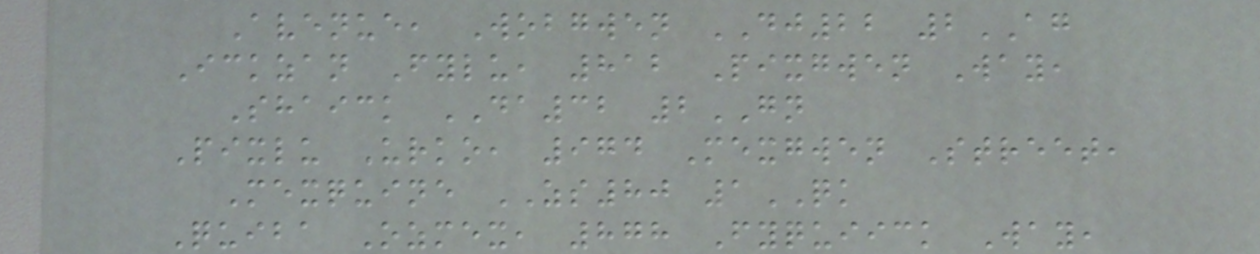Avenue, Wobgwen DJ22 2AG
Ickzan Fylu, 812 Pixgwen Way,
Shaick DA32 2GN
Pixlu Urko, 974 Mexgwen Street,
Mexquine ZS80 1QK
Quiba Ozmex, 878 Fyquiick Way,
